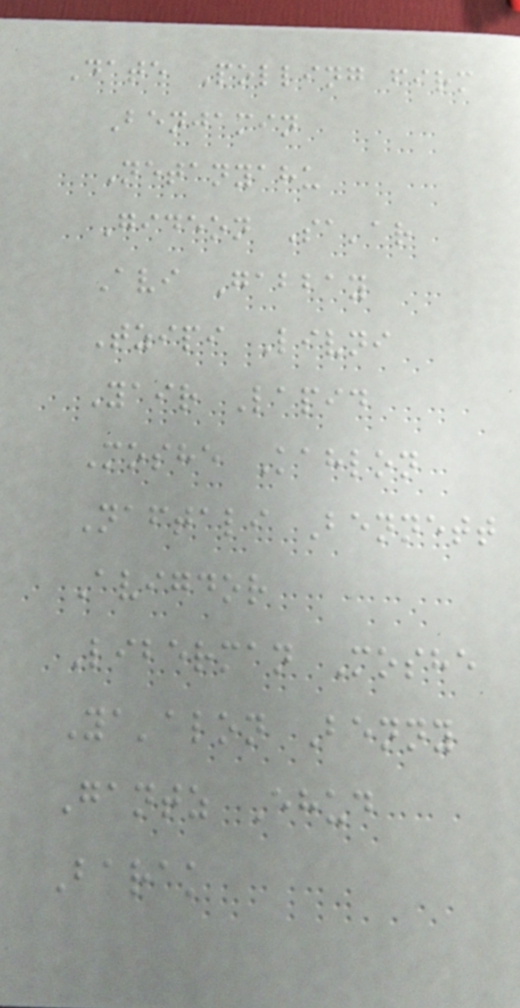Date Polling firm
Benjamin
Netanyahu
Gideon Sa'ar
Avi Gabbay
Tzipi Livni
Yair Lapid
Moshe Kahlon
Naftali Bennett
Avigdor
Liberman Moshe
Ya'alon Benny
Gantz Ehud
Barak
